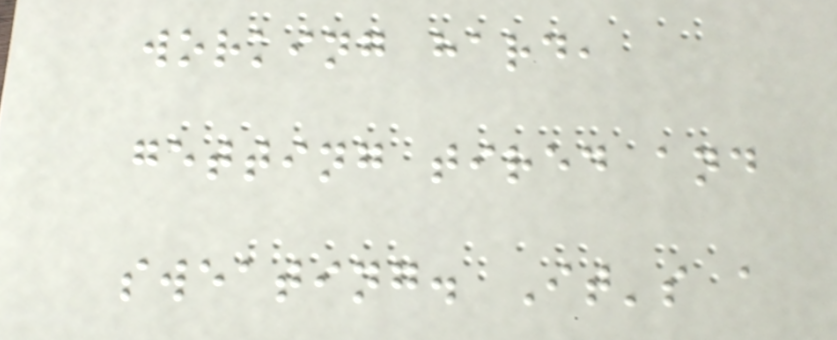working hard,
getting tired and
sweating. It's a
